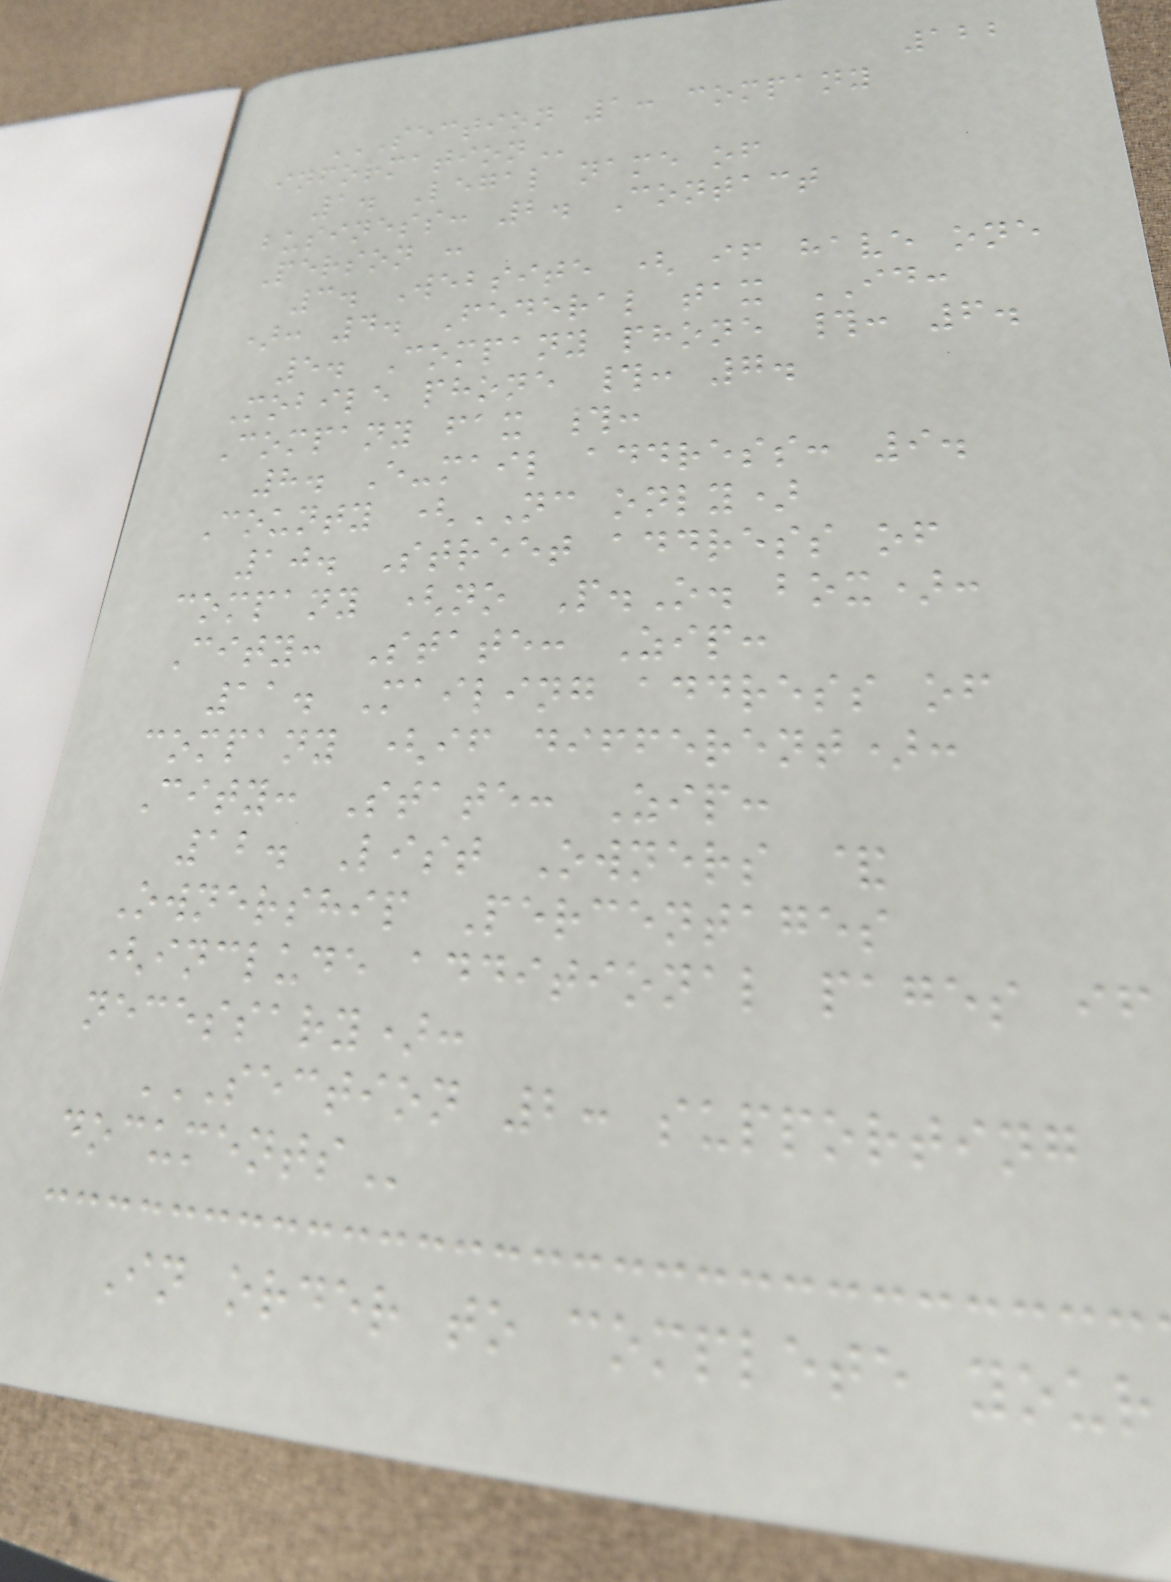122
SECTION 1: COMPANY
INFORMATION
1. Legal name of
business: 2. Contact
Person :
3. Website ( if have one
): 4. Federal tax ID:
5. Company phone #: 6.
Mobile phone #: 7.
Company fax #:
8. E-mail address: 9.
County (NC only)
10. Street address of
company (no P.O. box):
City: State: Zip:
11. Mailing address of
company (if different):
City: State: Zip:
12. List Owners &
Ownership Percentages
(include additional pages if
necessary):
SECTION 2: SUPPORTING
DOCUMENTS
In order to complete your
